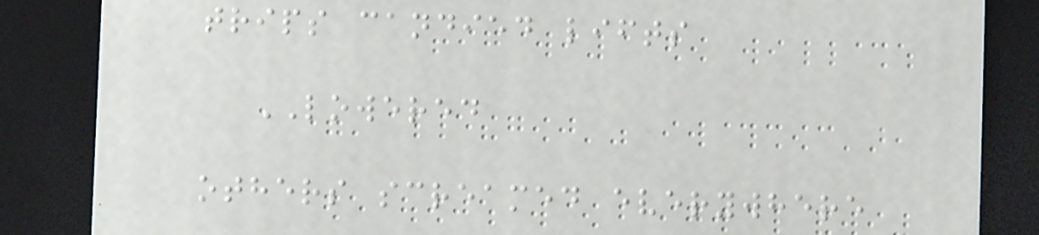trips candied lifts
LOWERED
others screamed everywhere
